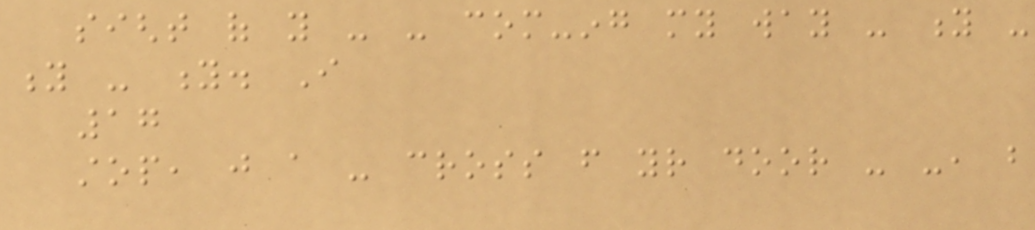sight of you - - com-ing my way - y -
y - y. I
17
stop, just a - cross from your door - -, but
